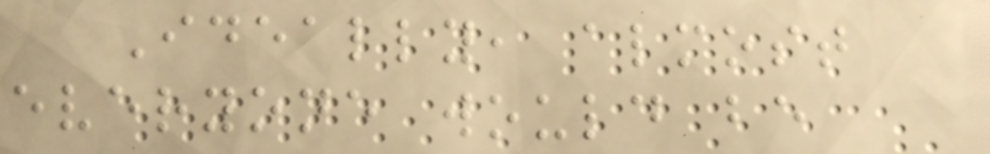Ideally, almost
everyone would be
